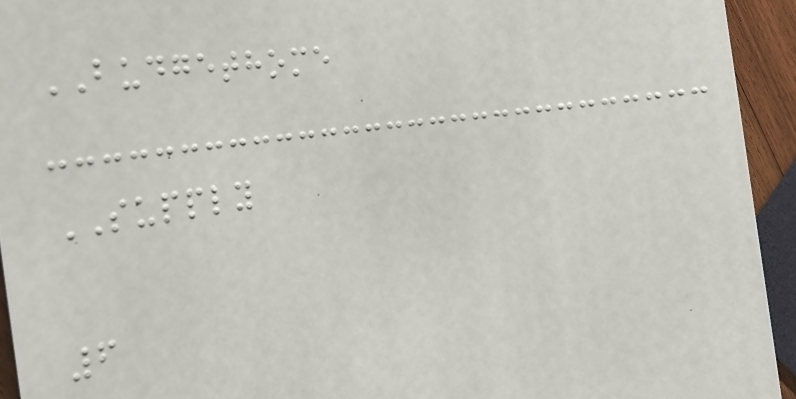BUDGETHOME
SUPPLY
6
